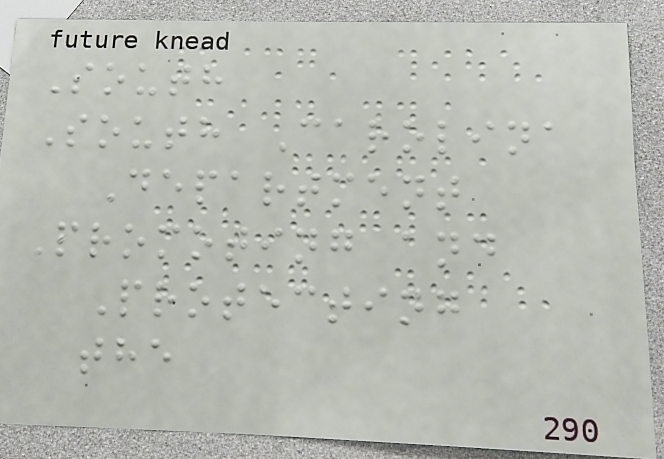South
South Carolina
Department
Promoting and
Protecting
the
